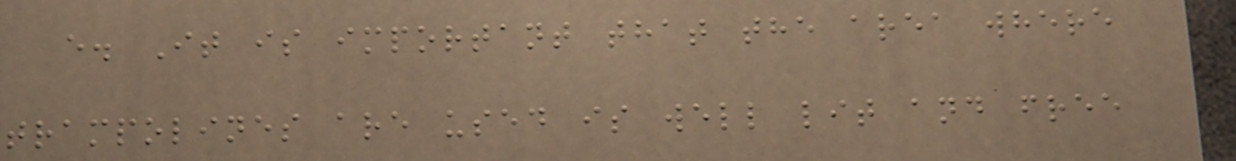e. It is important that the area where
trampolines are used is well lit and free
